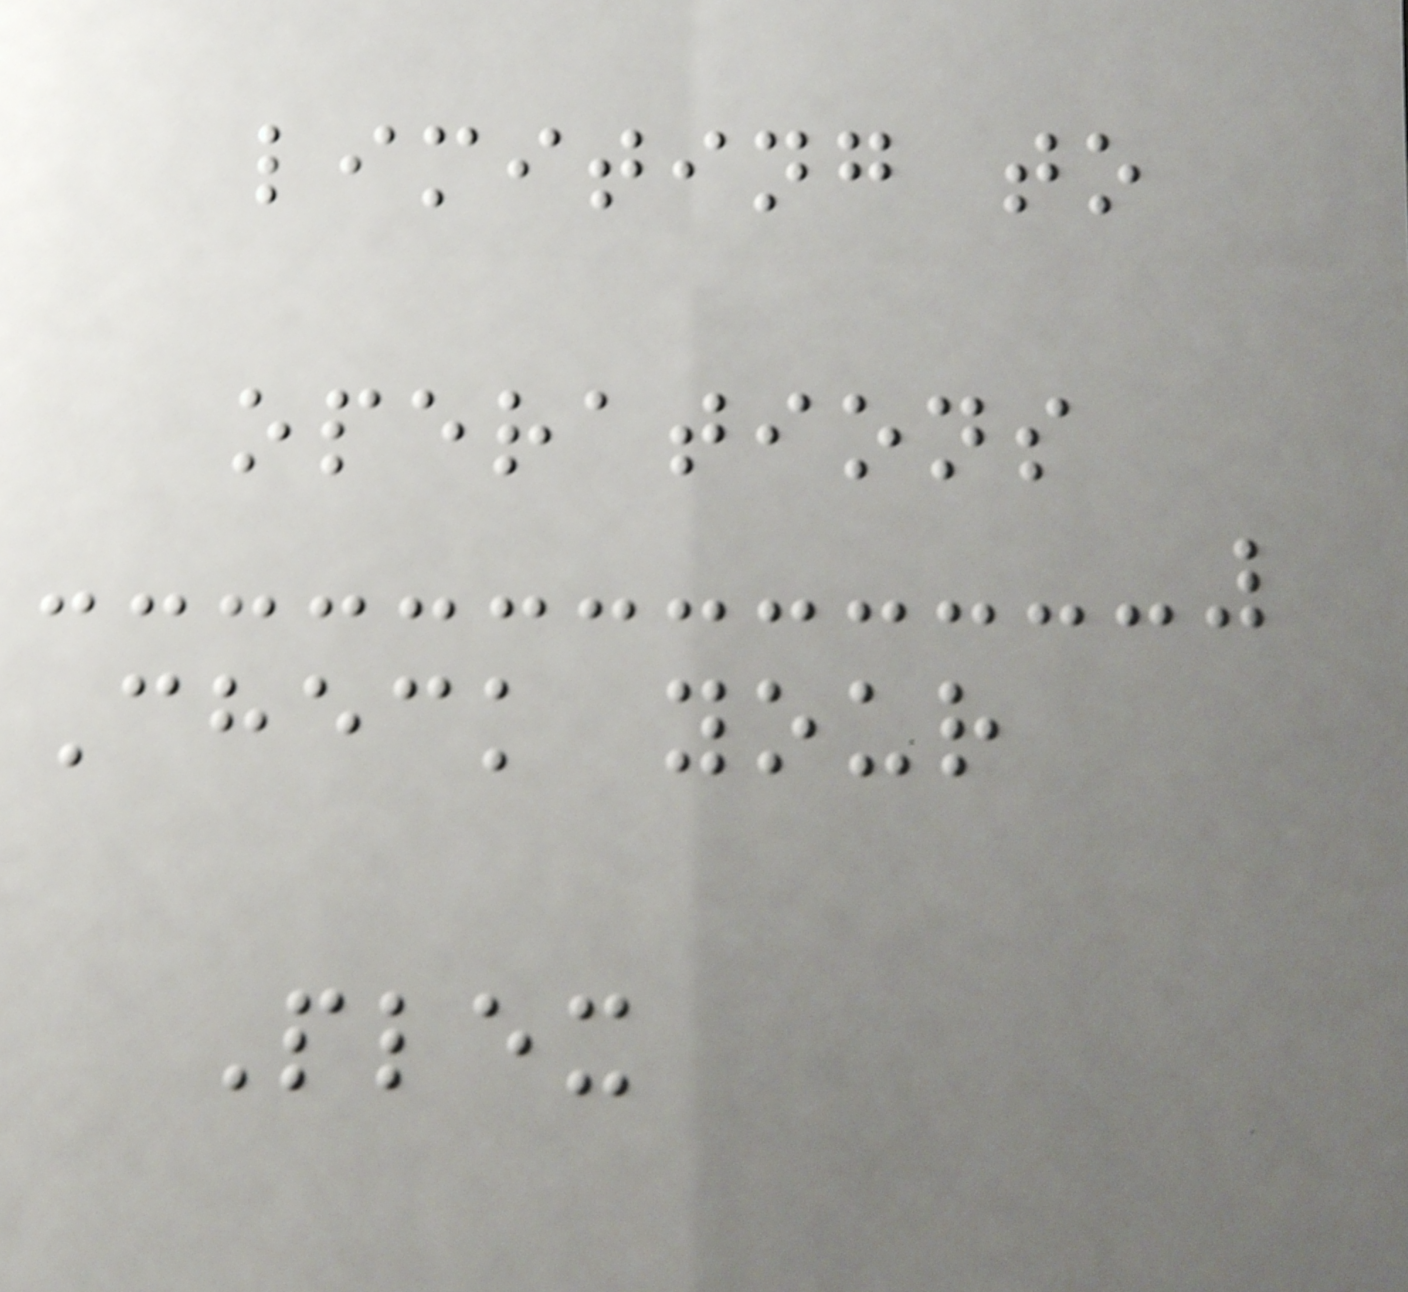limiting to
operations
Check your
Plex
